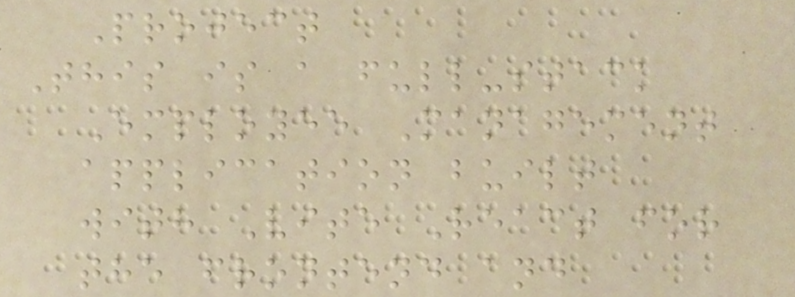Project
This is a full-stack
Employee Management
application built
with Vite React for
the frontend and
